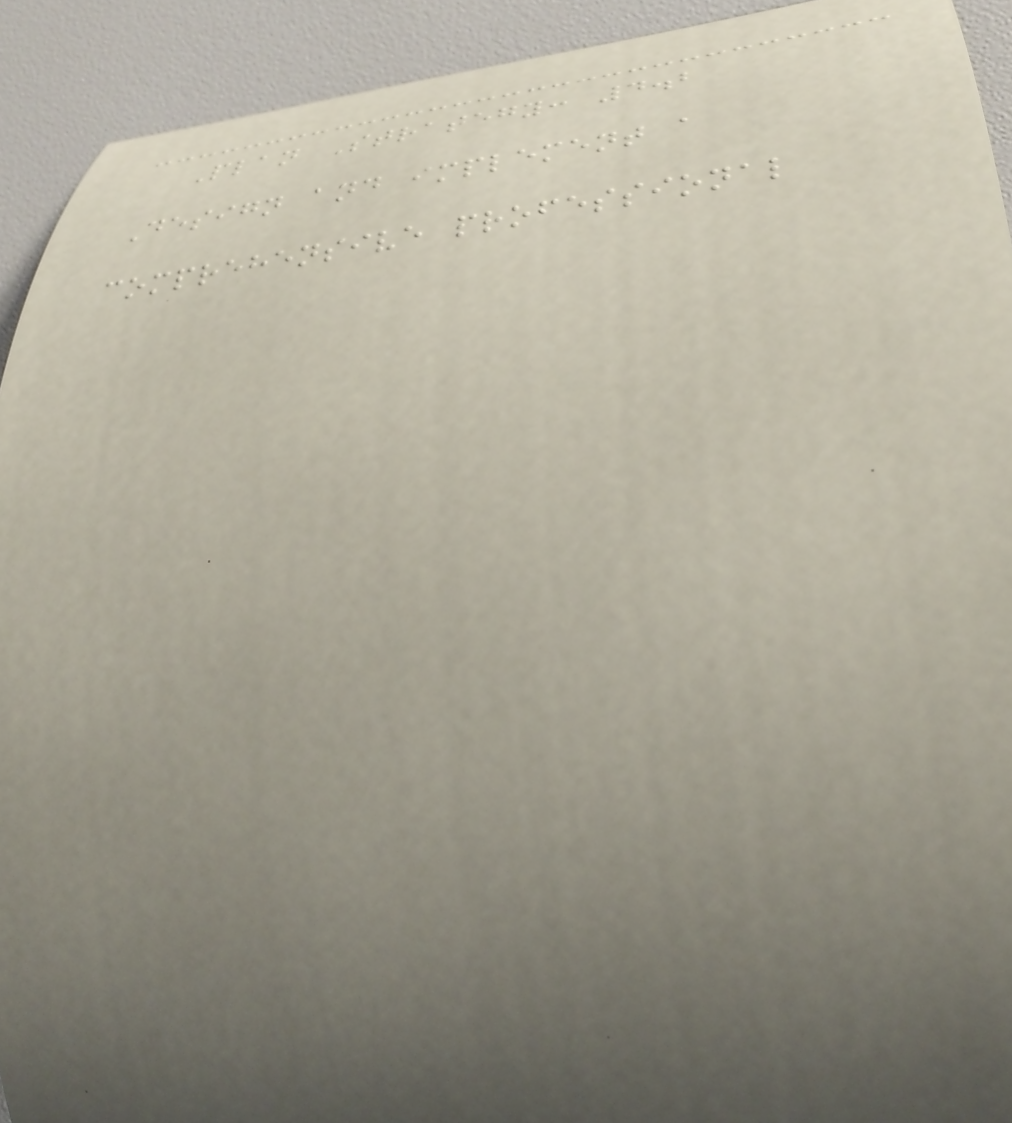Plan Strategy: 4.2
Design and implement a
comprehensive professional
